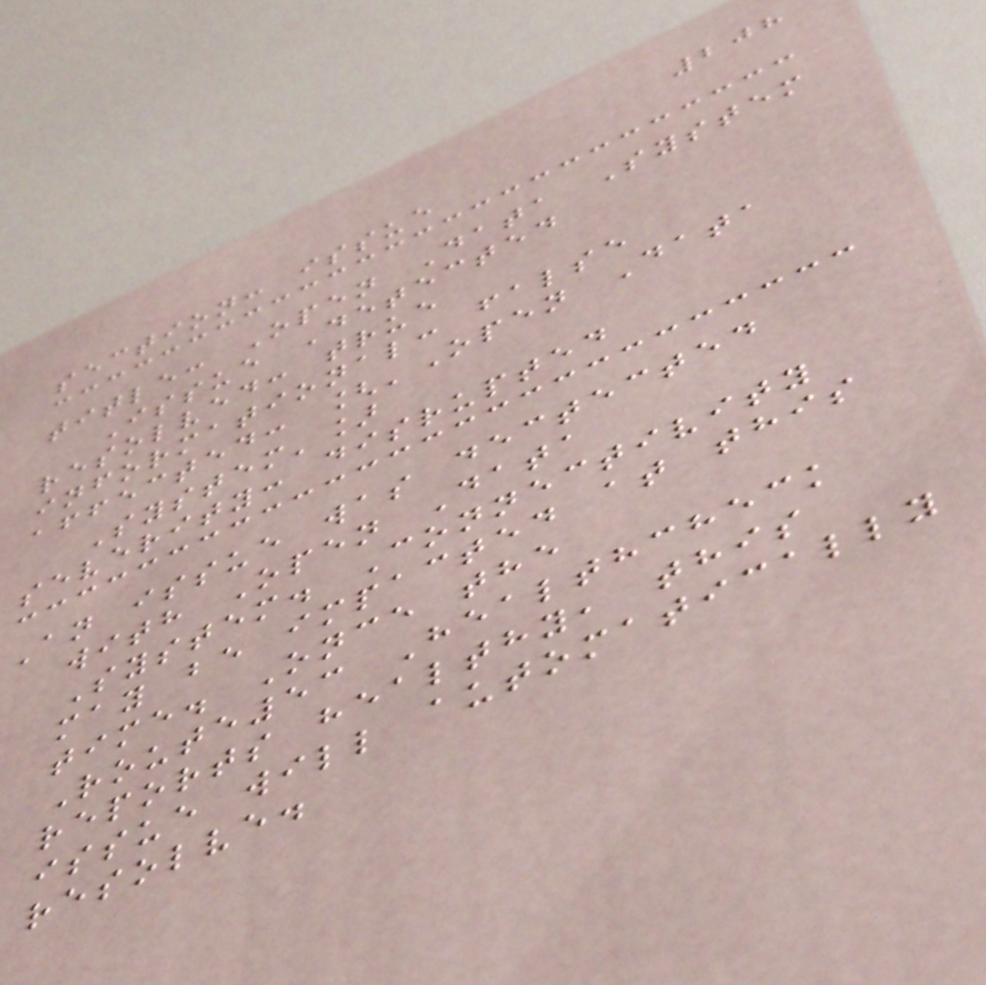208
section: issue
title: Open Data System
Issue Detected
resolved: true
informational: false
affected: ['Open Data
System']
severity: disrupted
An issue was dectected
with Open Data
System. Connectivity
may be impacted at this
time. Once the
Route53 Healthcheck
reports healthy, this
issue will automatically
resolve.
